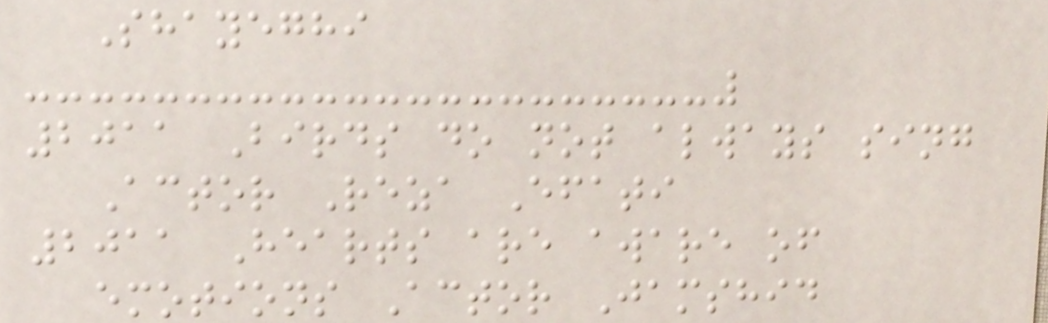Shayeghi
2011 Birds do not always sing
Actor Reza Efati
2011 Hearts are aware of
emotions Actor Jamshid
